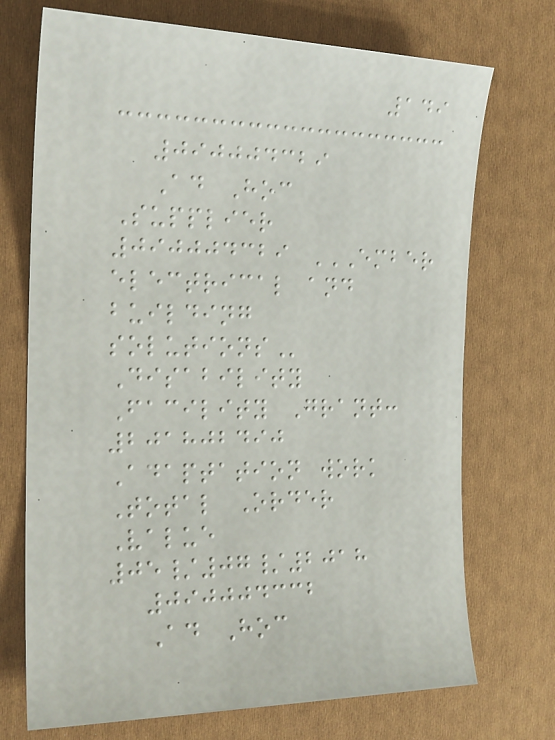149
090004329
Ad Hoc
Supplier
090004329 EMBER
ELECTRICAL AND
BUILDING
SOLUTIONS
Disability
Facility Grant:
201802490
Adaptation work
Total Order
Value
05/07/2018
090004332
Ad Hoc
